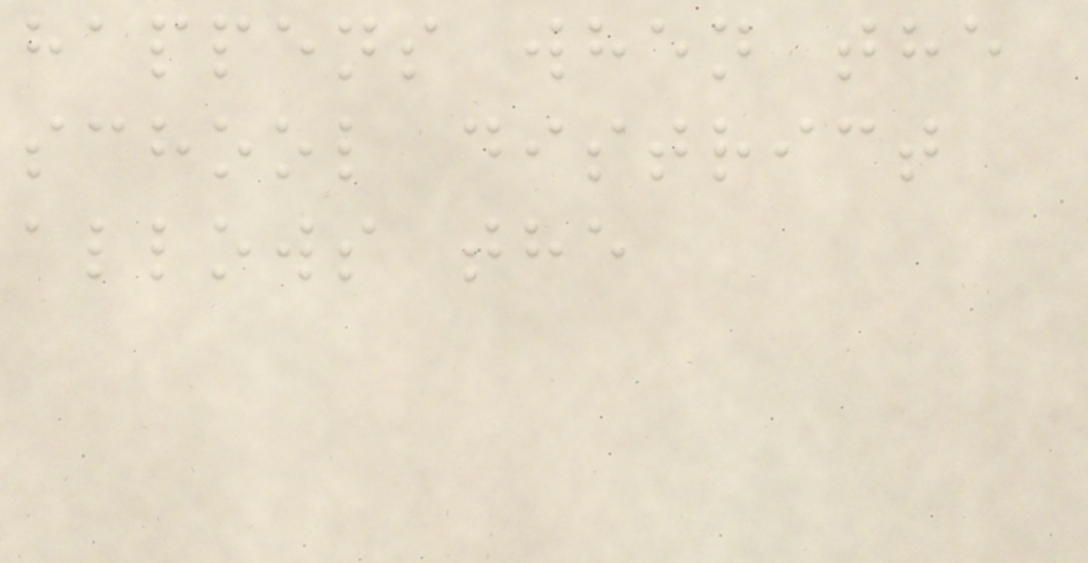happens when the
school district
allows the
